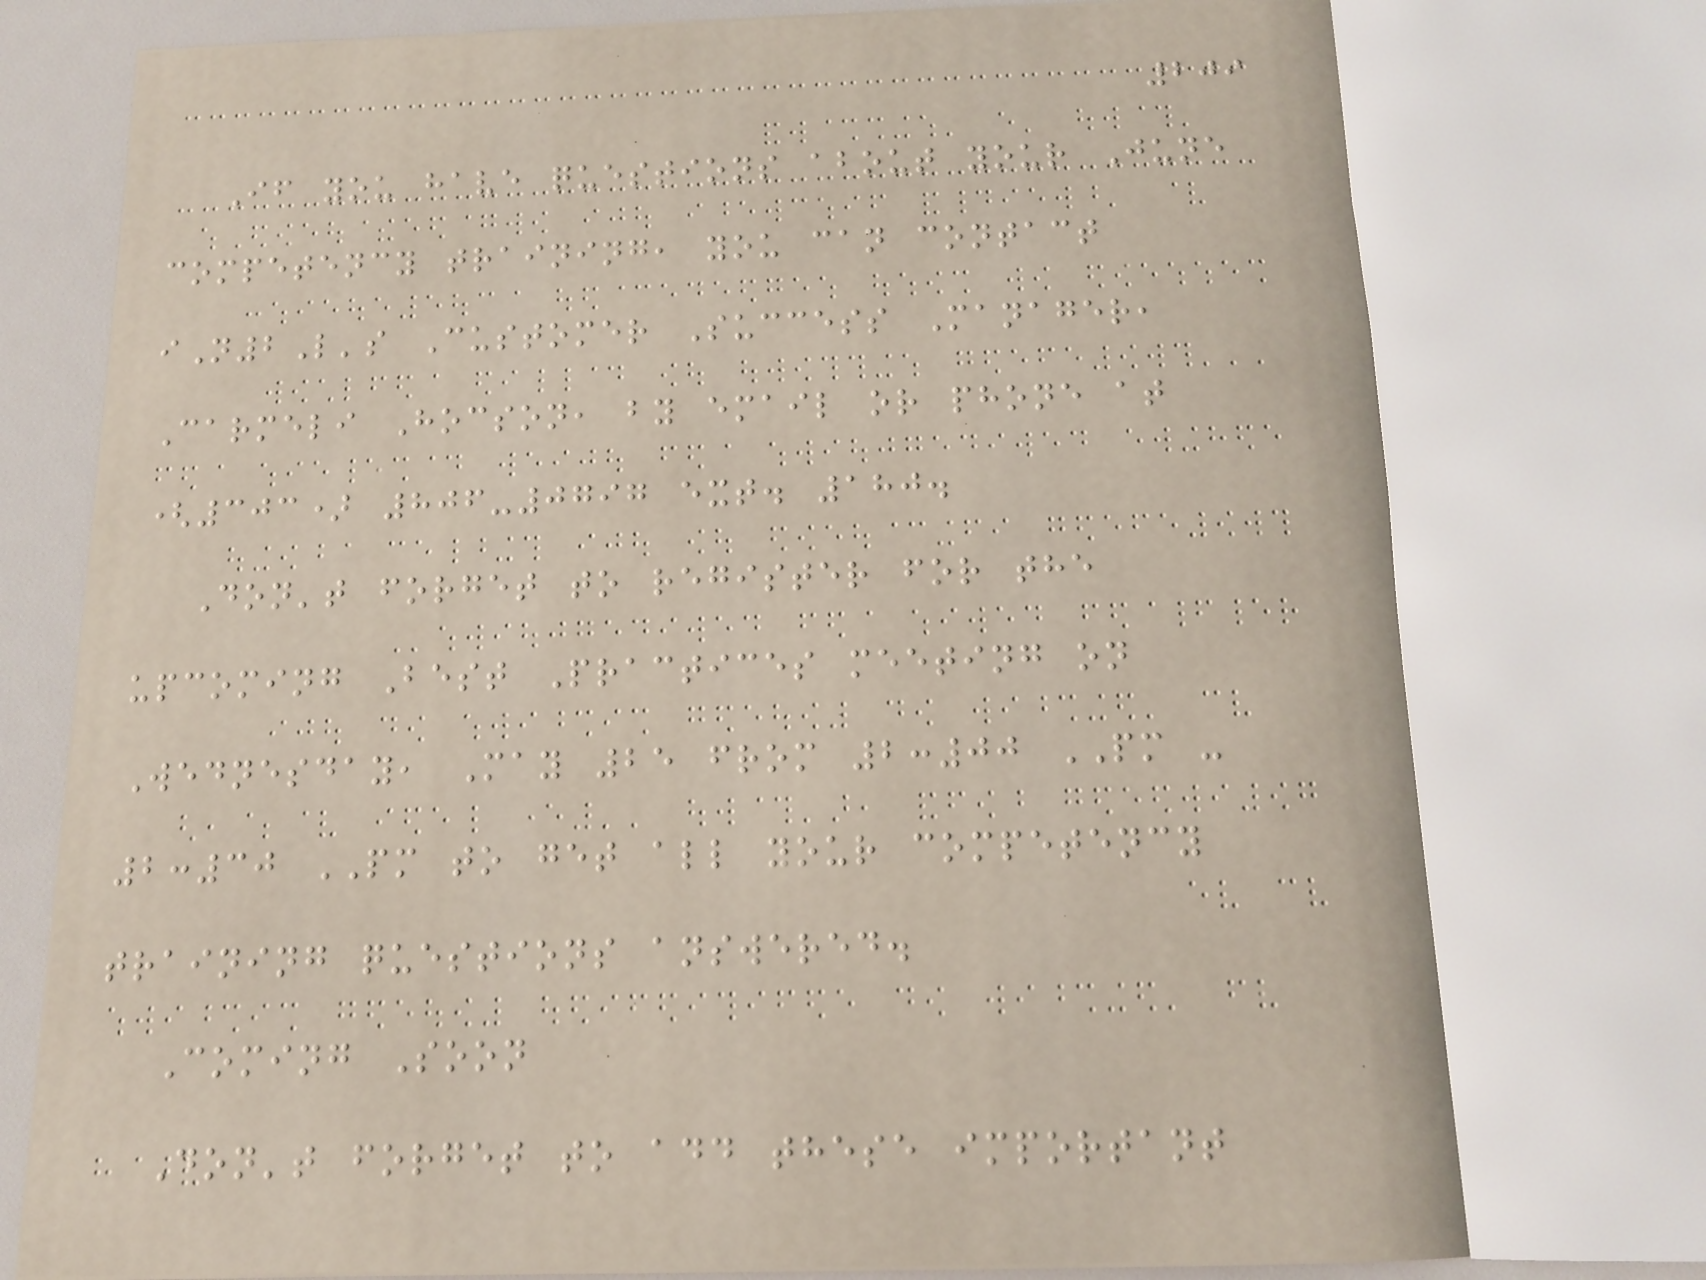209
If you have questions about your June
competency training, you can contact
iN2L's Customer Success Manager,
Carmeli Hocson, by email or phone at
(303) 806-0797 ext. 180.
Don't forget to register for the
upcoming Best Practices meeting on
Wednesday, May 25 from 2:00 PM -
2:30 PM to get all your competency
training questions answered.
Coming Soon
Don't forget to add these important
